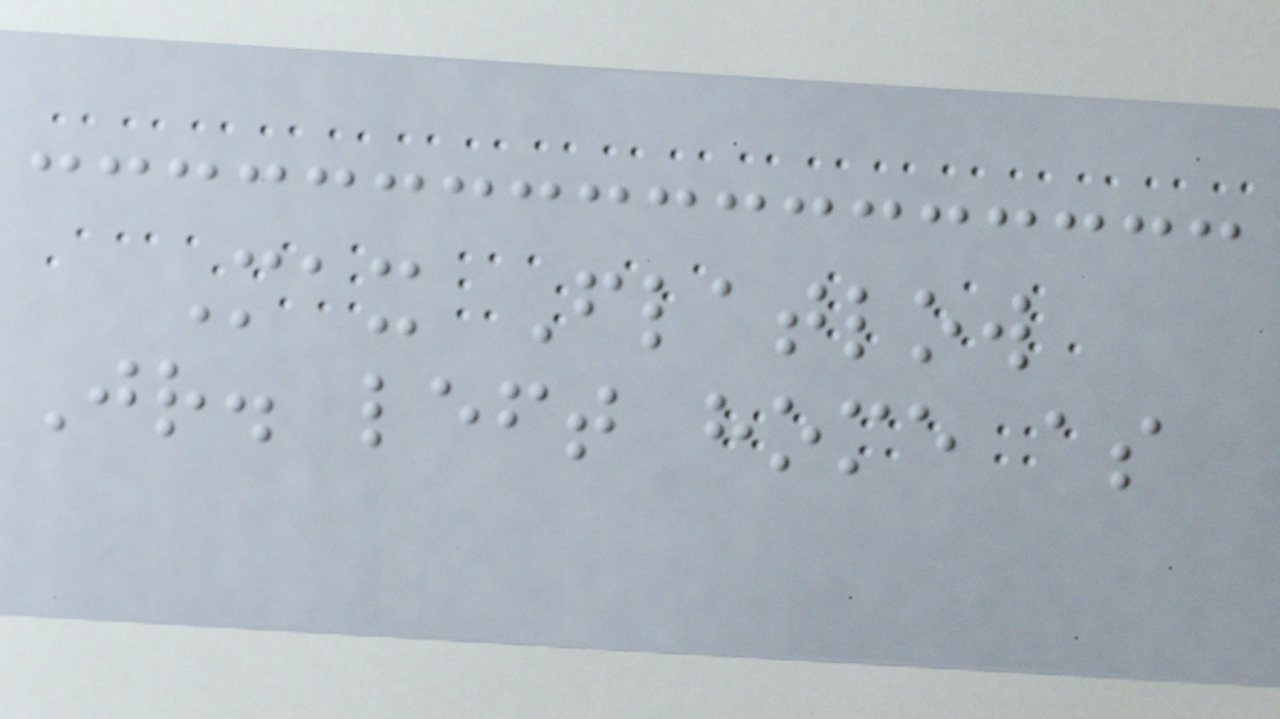Max Flatlow
Jr. left home as
